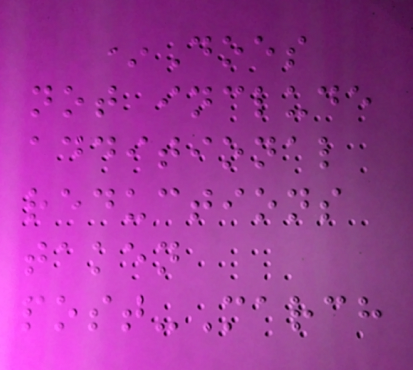*Does
not include
additional
reductions
taken
post-March
